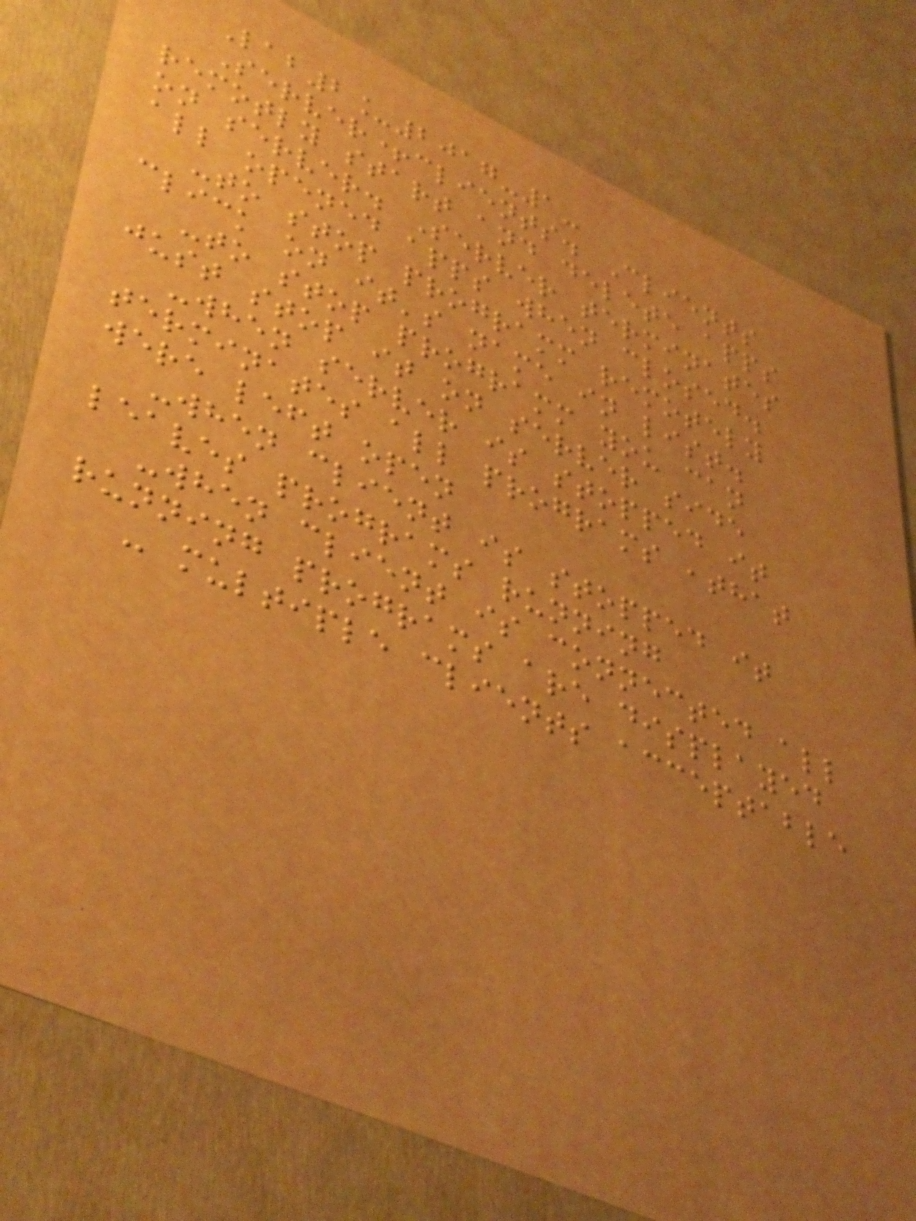Lab2_2017-1-
Server+clients. Clients
remotly start and delete apps
on server. Server terminates
all opened apps when closed.
-to stop programm remotely
click on it's name in list.
-to stop programm you can
just stop it on server side
-when server is stopped it
terminates all programs ,that
were left open
-when client is stopped it
leaves programs running
-when client is connected all
running programs are displayed
- multiple clients acceptable
